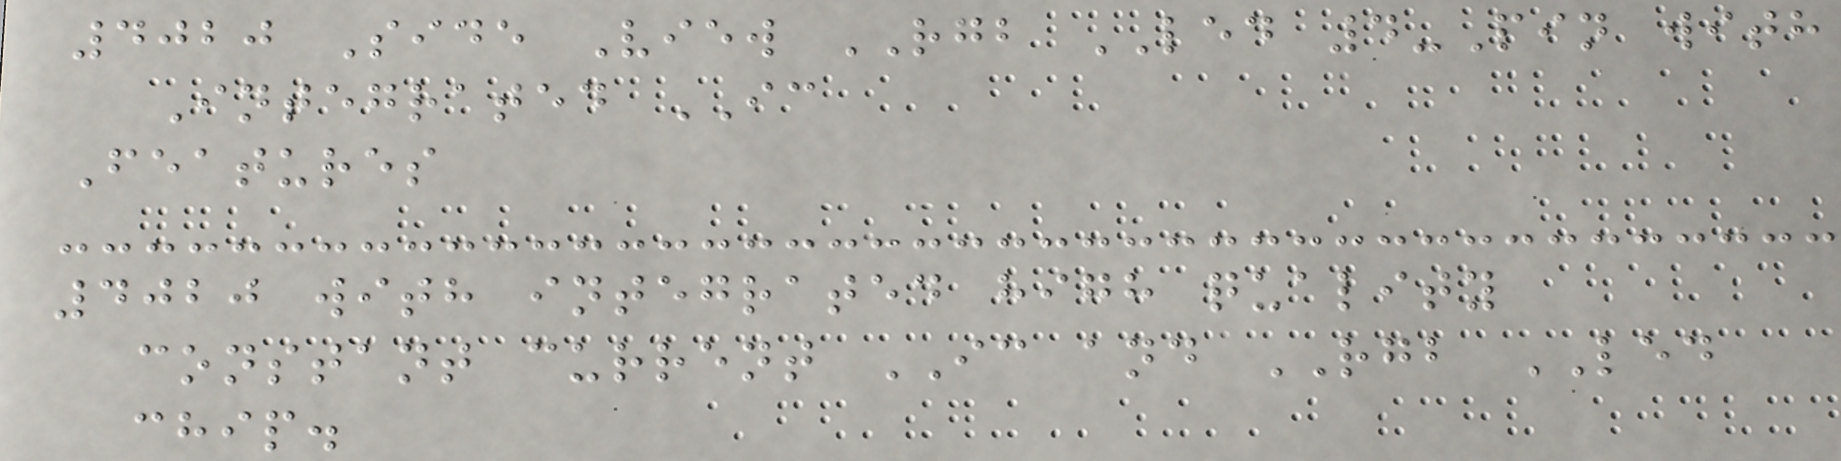4020 Side View RGB LED 4-Pin with
Integrated IC
Features
4020 with integrated high quality
constant current IC and RGB LED
chip.
